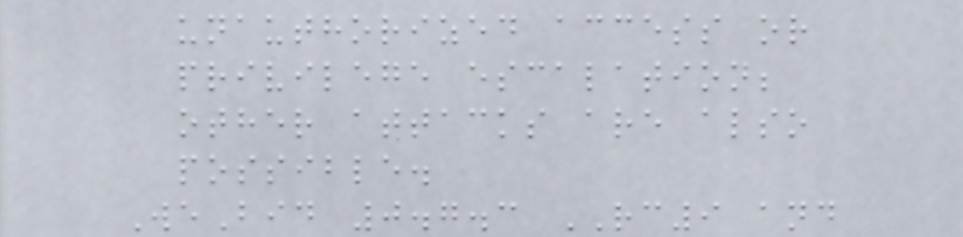unauthorized access or
privilege escalation;
other attacks are also
possible.
WeBid 0.7.3 RC9 and
